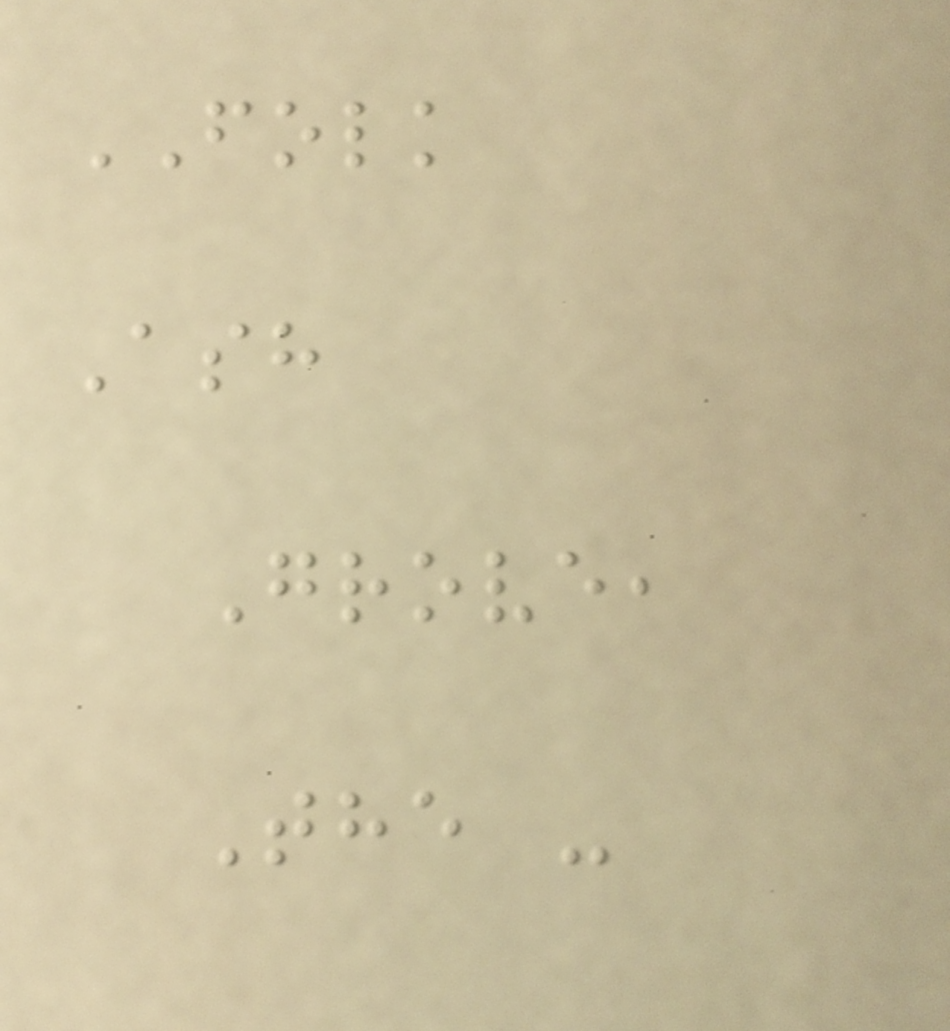FOLK
Ash
Grove,
The -
